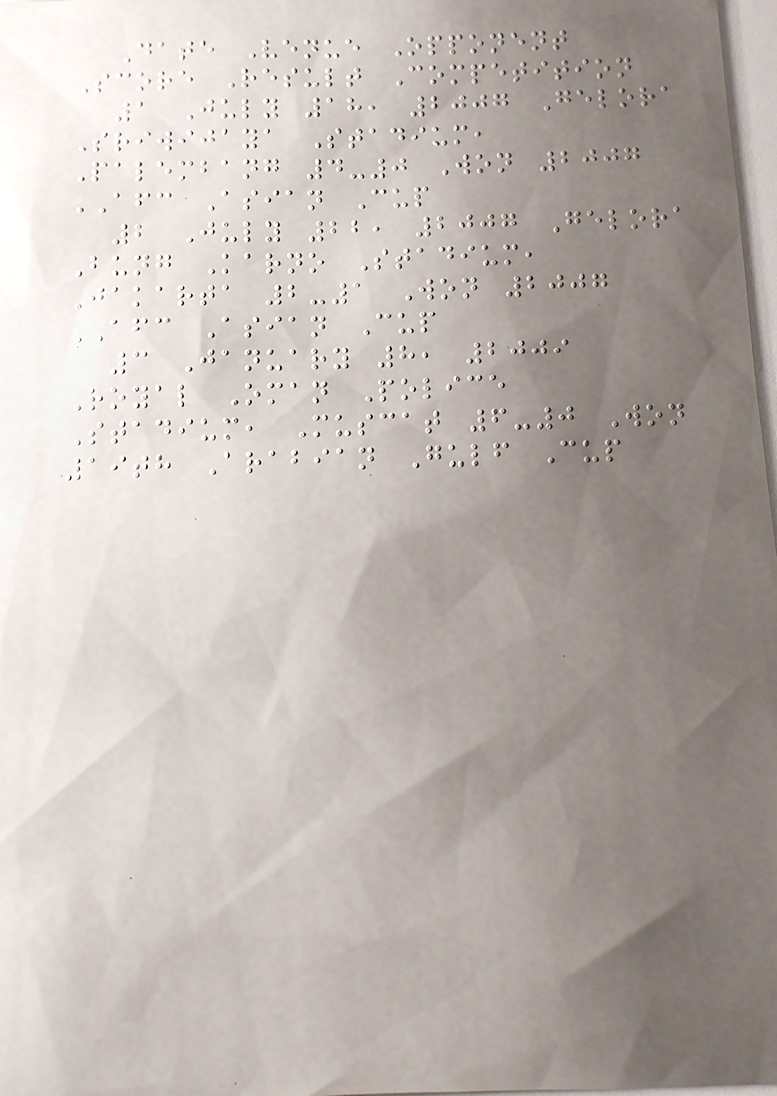Date Venue Opponent
Score Result Competition
1 July 18, 2007 Gelora
Sriwijaya Stadium,
Palembang 4-0 Won 2007
AFC Asian Cup
2 July 22, 2007 Gelora
Bung Karno Stadium,
Jakarta 2-1 Won 2007
AFC Asian Cup
3 January 8, 2009
Royal Oman Police
Stadium, Muscat 6-0 Won
19th Arabian Gulf Cup
